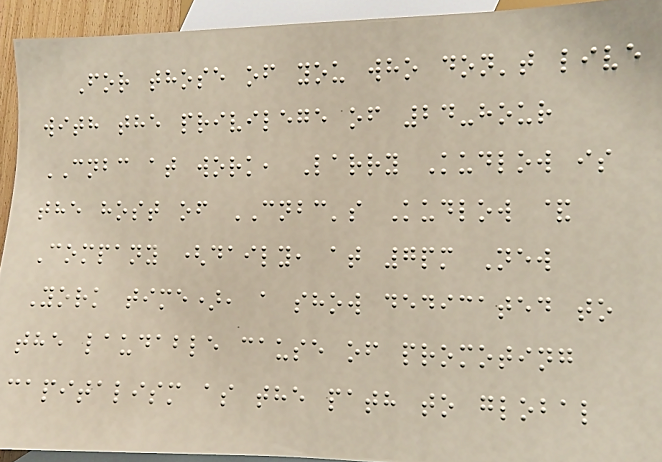For those of you who don't live
with the privilege of 24-hour
CNBC at work, Larry Kudlow is
the host of CNBC's Kudlow &
Company (daily, at 7pm New
York time), a show dedicated to
the laudable cause of promoting
capitalism as the path to global
